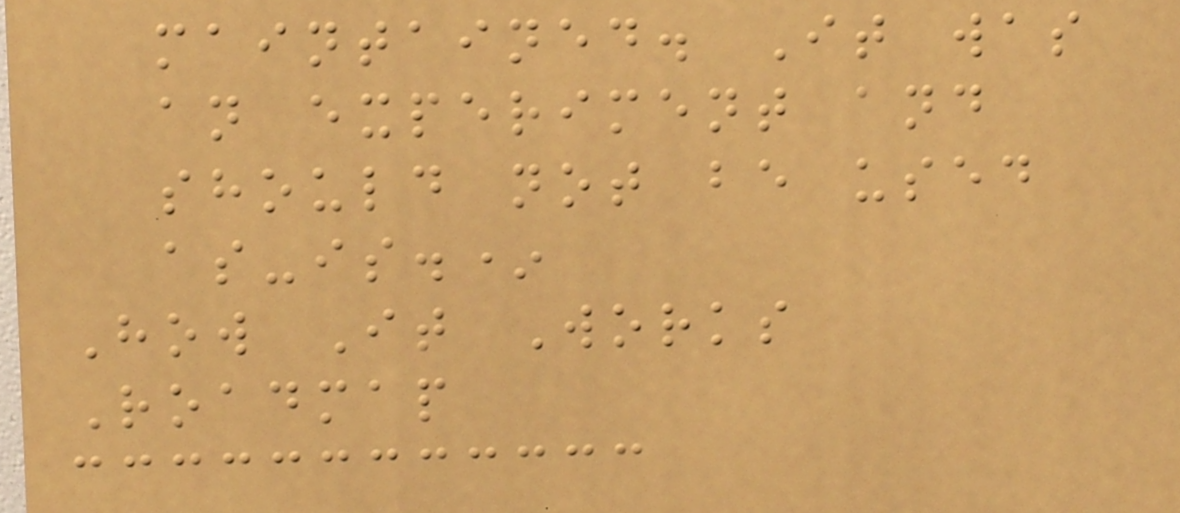maintained. It was
an experiment and
should not be used
as-is.*
How It Works
Roadmap
